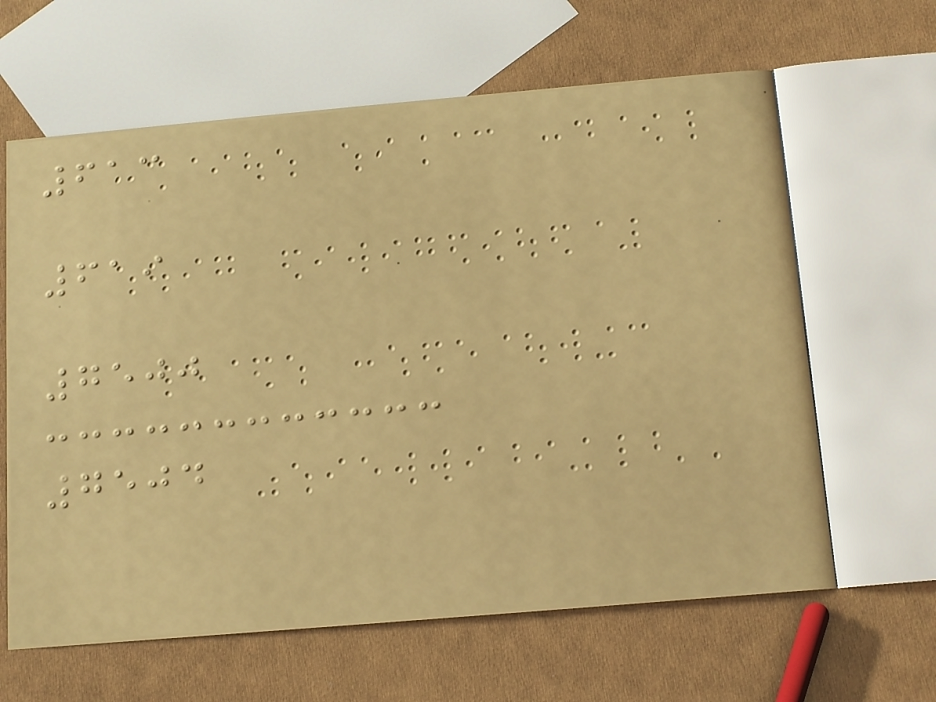613
619
7500
7504
